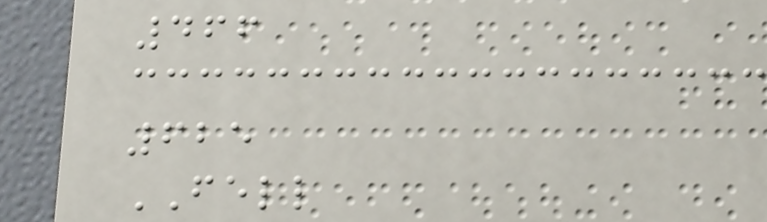466
625
FELL
